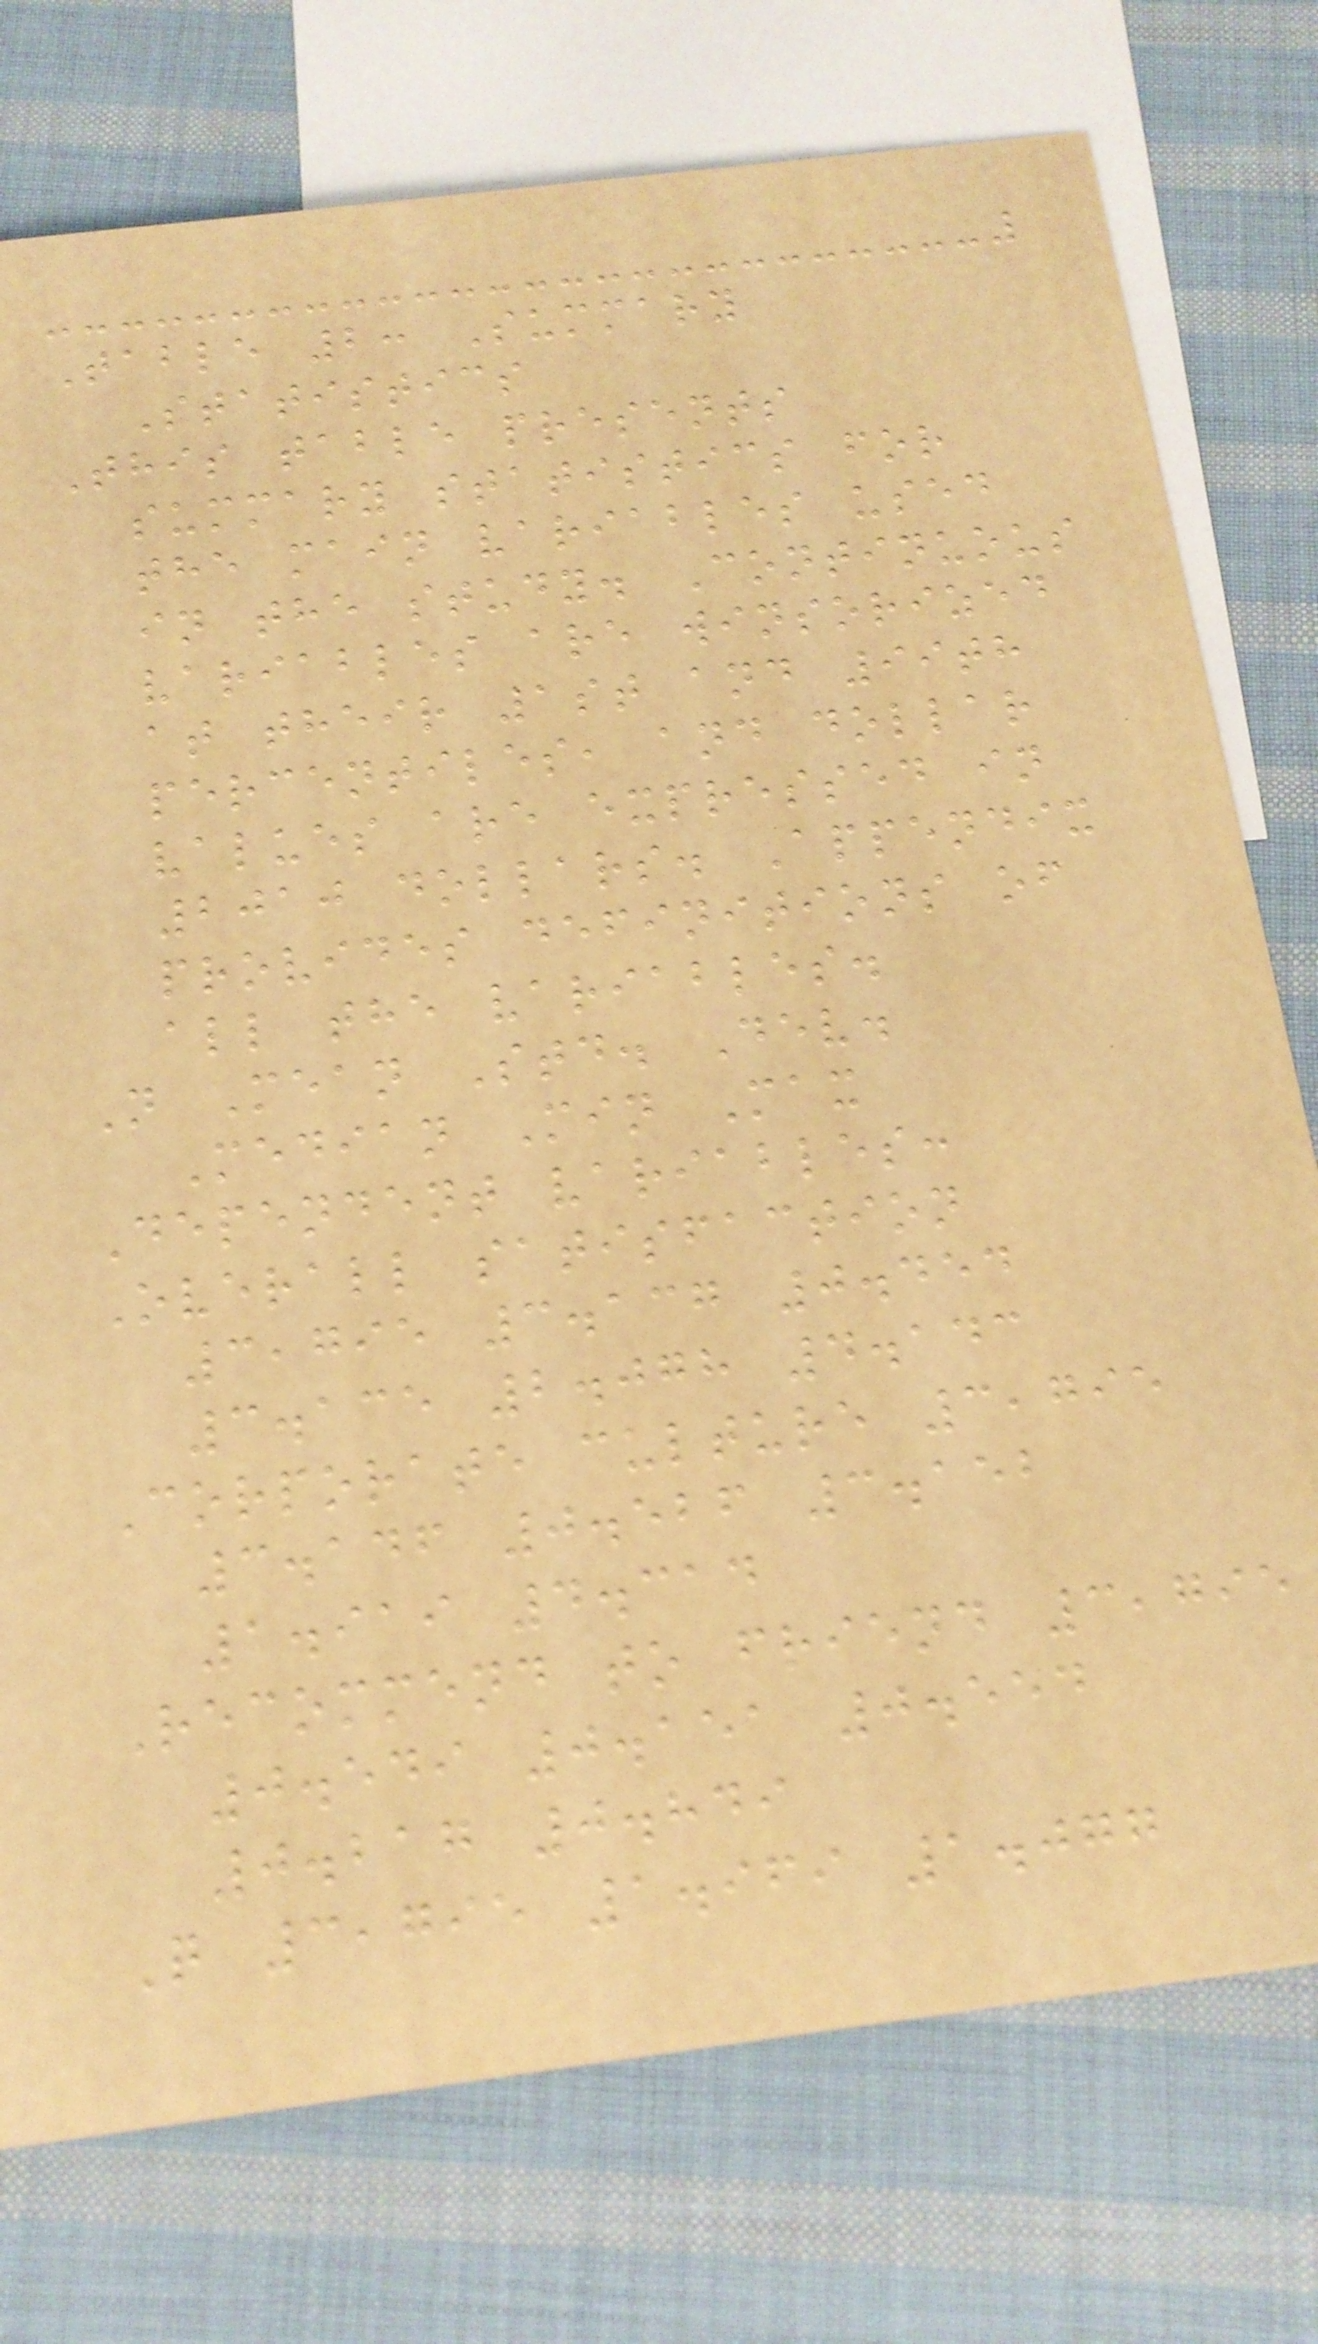Table 2: Summary
Statistics
This table presents
summary statistics for
the main variables used
in the study. Continuous
variables are winsorized
at their 1st and 99th
percentiles, and dollar
values are expressed in
2010 dollars. Appendix
provides definitions of
all the variables.
N Mean Std. Dev.
Median Min Max
Dependent variables:
Overall satisfaction
3,795 3.137 0.454
3.135 2.078 4.143
Corporate culture 3,795
3.146 0.526 3.152
1.919 4.314
Recommend to friend 3,795
0.549 0.151 0.554
0.217 0.849
Q 3,795 1.969 1.077
